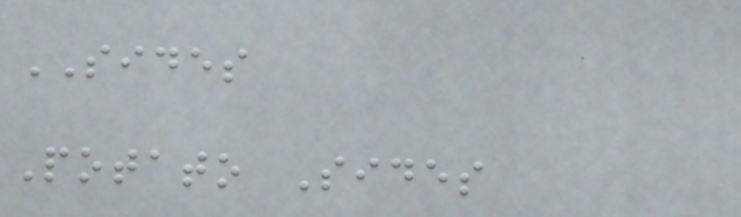SIDES
Potato Sides
